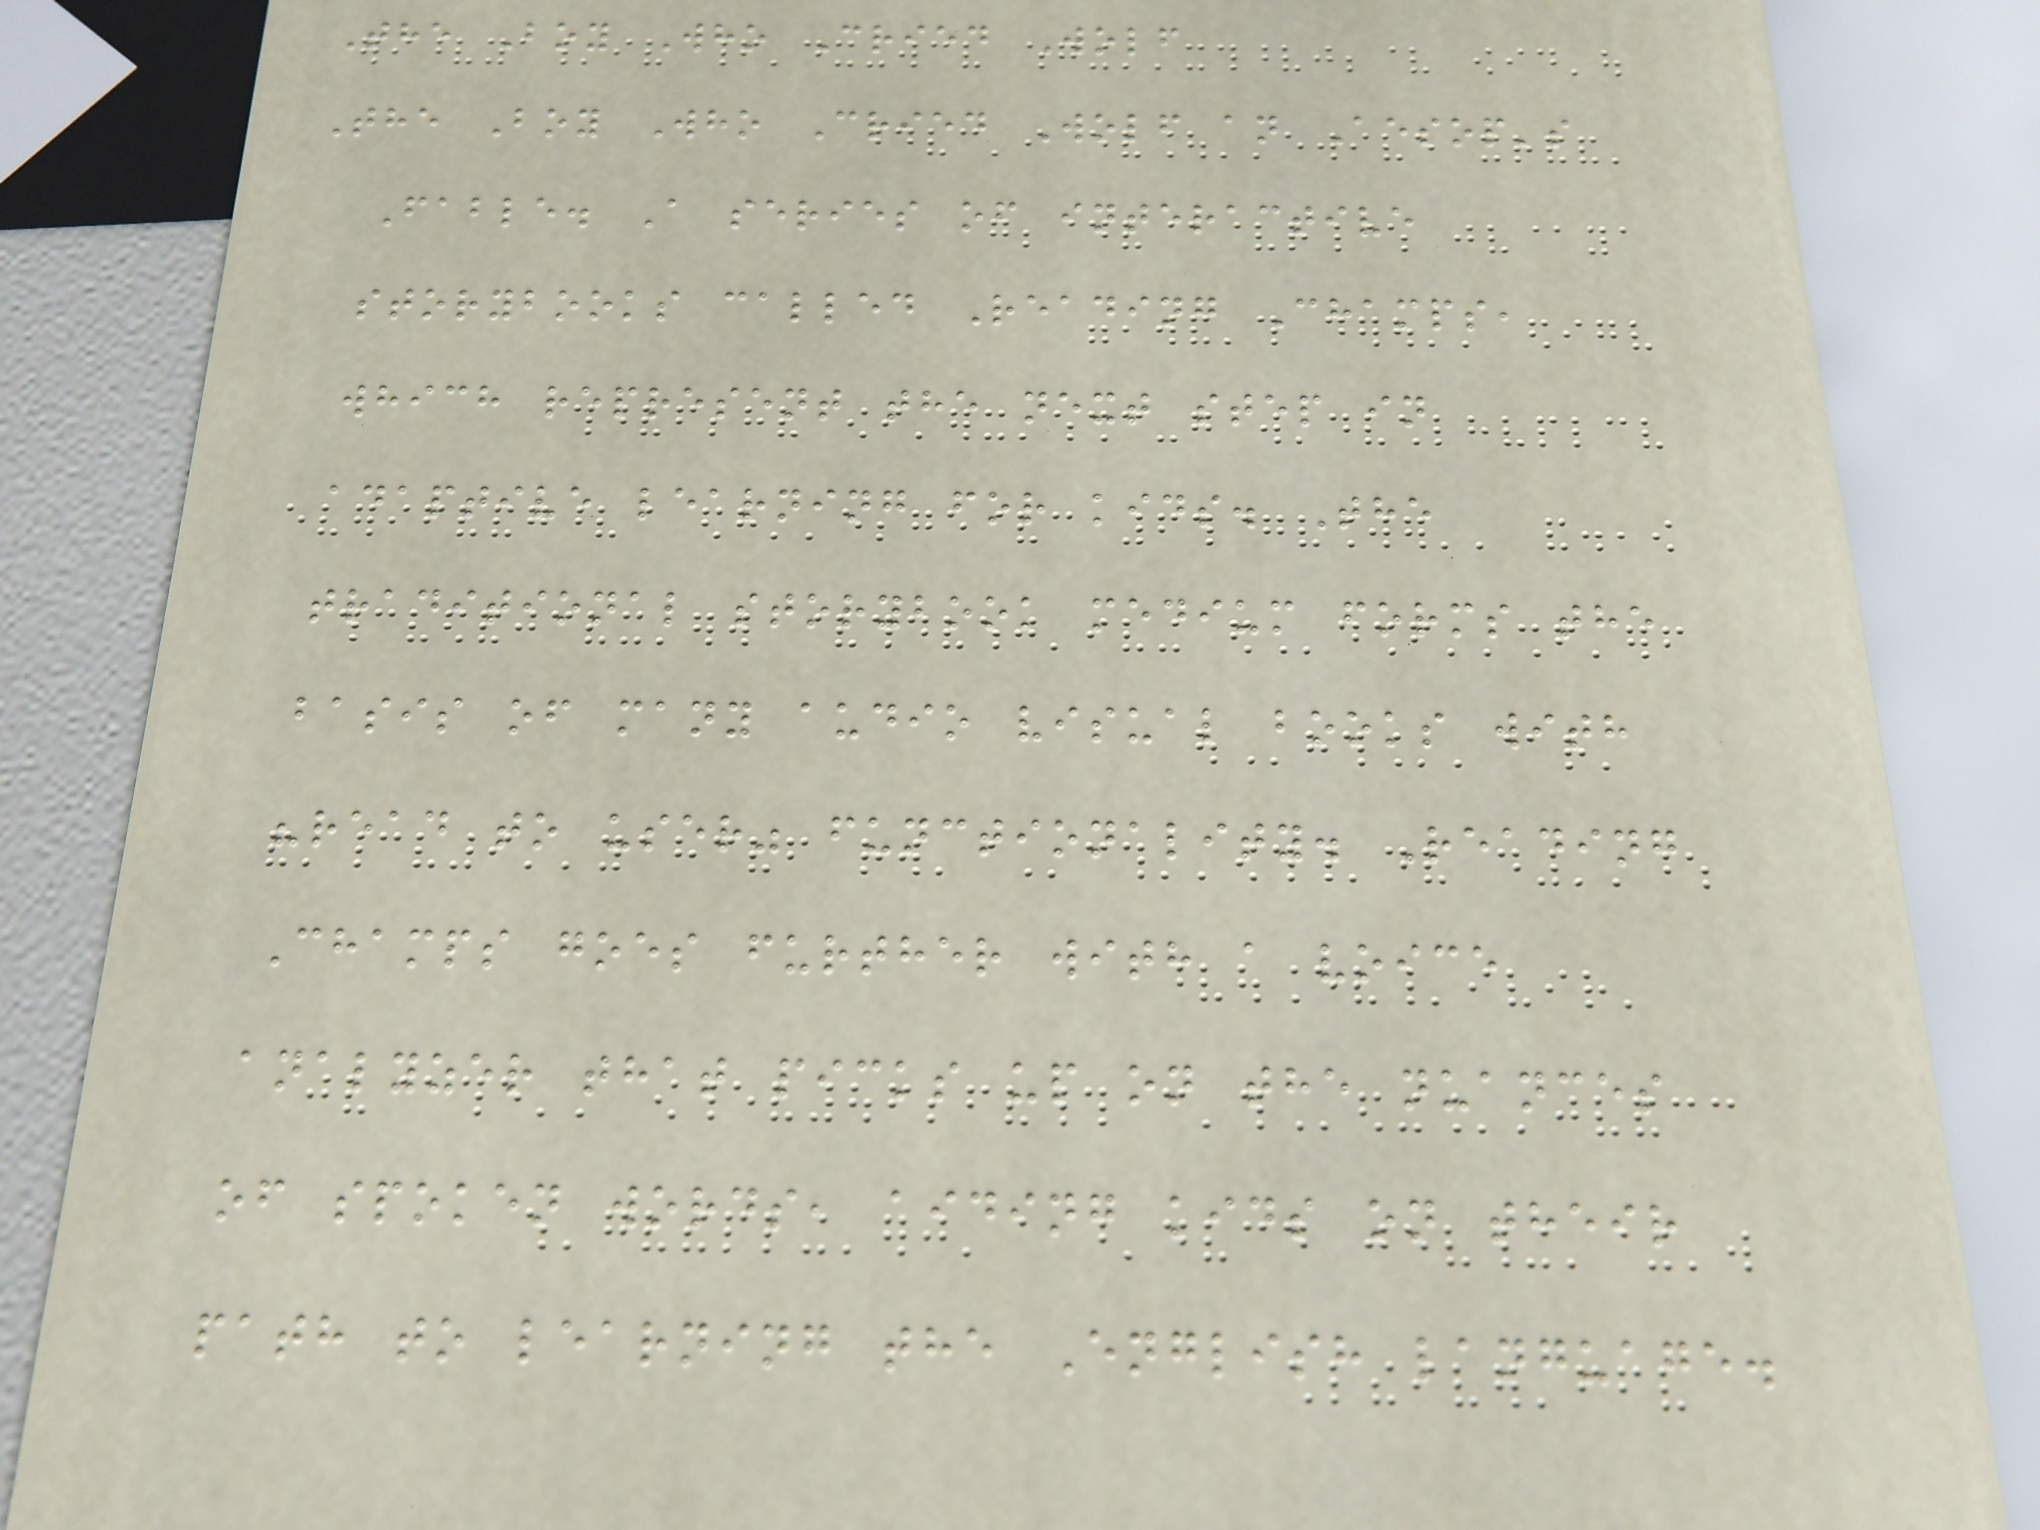The Boy Who Cried Wolf
The Boy Who Cried Wolf an Aesop's
Fable. A series of interactive
storybooks called Reading Champs,
which represent the next step in
adaptive learning for kids. The
traditional storybook medium forms the
basis of many audio visual books with
"read to user" functionality. Reading
Champs goes further with a voice
analyzer that picks up on the nuances
of spoken words, aiding kids on their
path to learning the English language.
